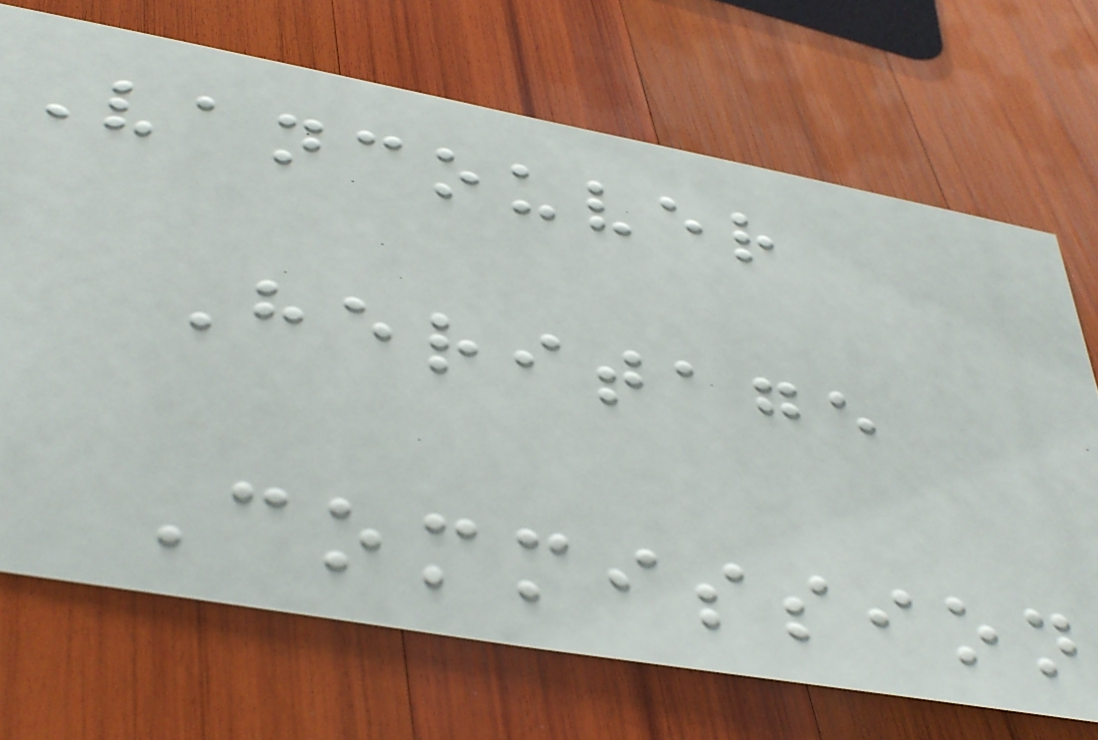Vancouver
Heritage
Commission
